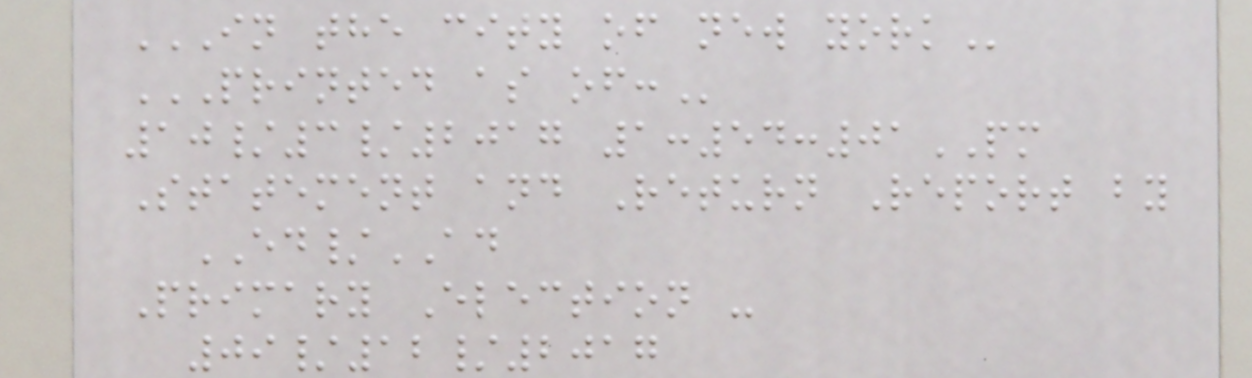IN THE CITY OF NEW YORK
PRINTED AS OF:
10/3/2017 1:54:01PM
Statement and Return Report by
ED/AD
Primary Election -
09/12/2017
